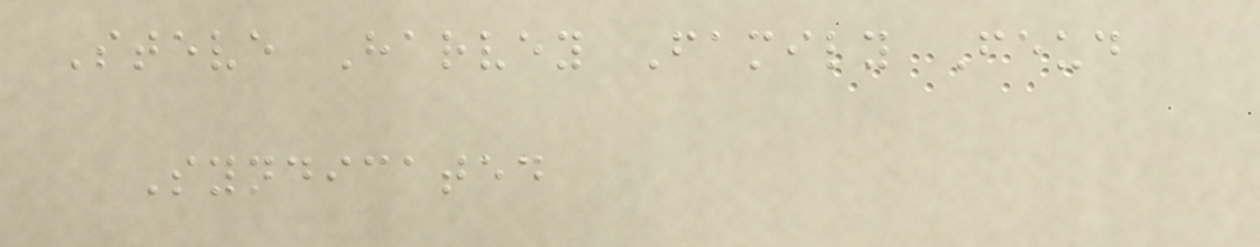Steve Harvey Family Feud
Syndicated
